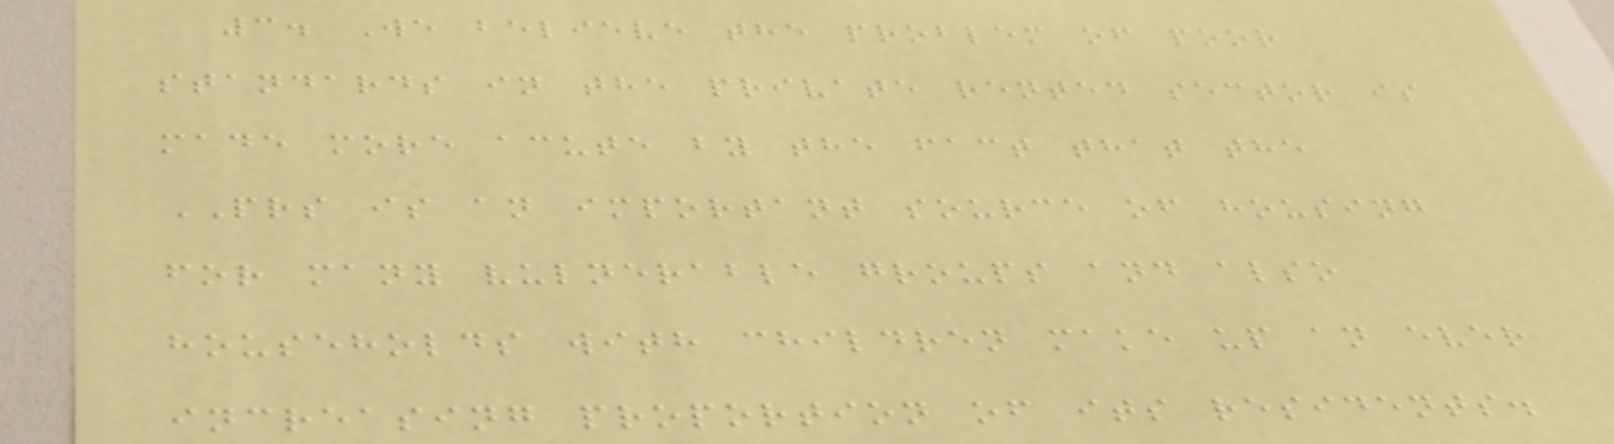3. We believe the problem of poor
standards in the private rented sector is
made more acute by the fact that the
PRS is an important source of housing
for many vulnerable groups and also
households with children make up an ever
increasing proportion of its residents.
